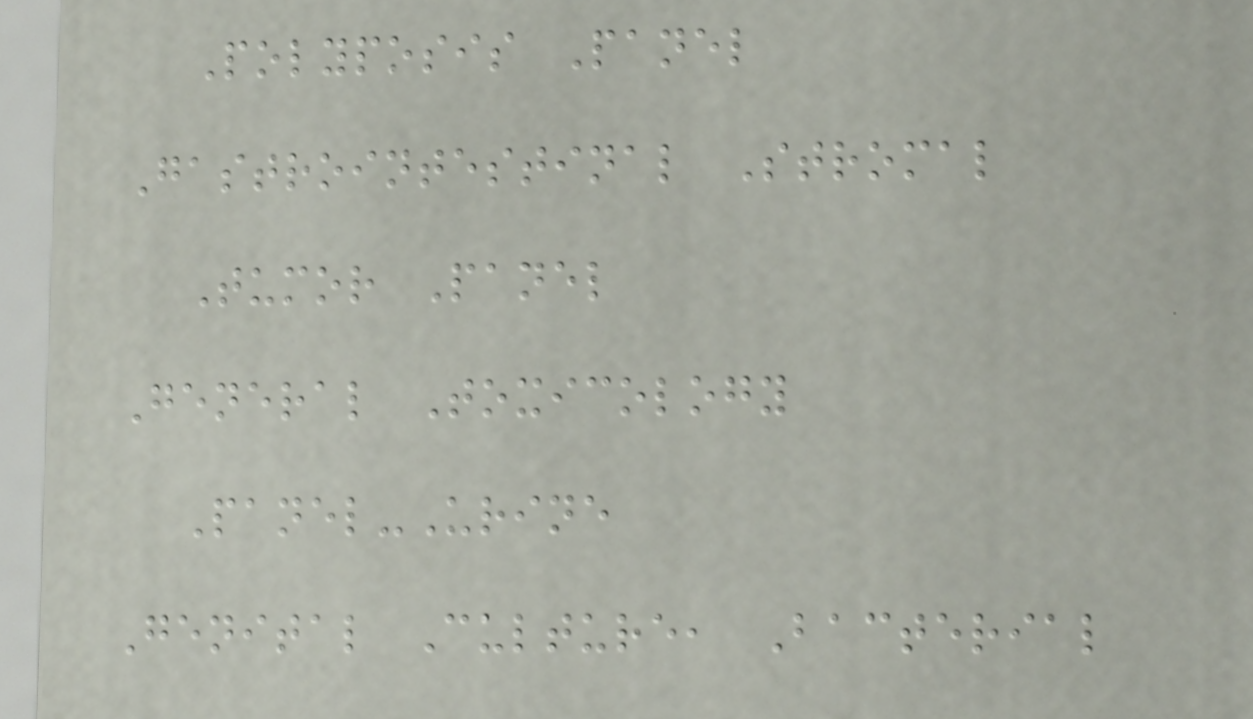Polyposis Panel
Gastrointestinal Stromal
Tumor Panel
General Toxicology
Panel-Urine
Genital Culture, Bacterial
